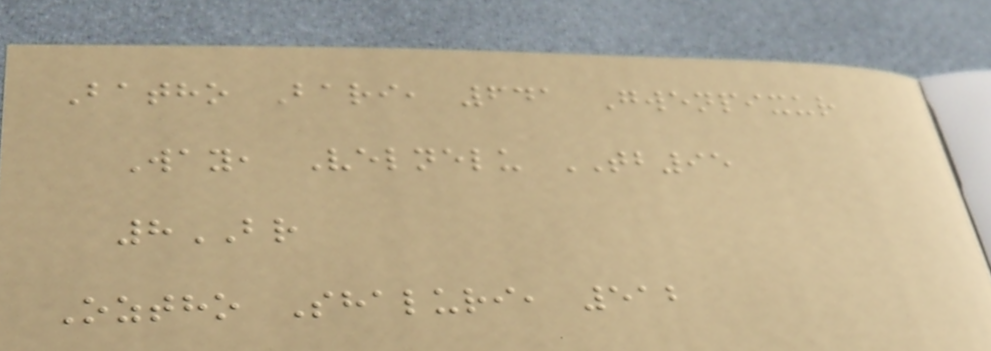Batho Bari, 641 Gwenpixur
Way, Velnelu TB95
8BR
Oztho Shaluri, 512
